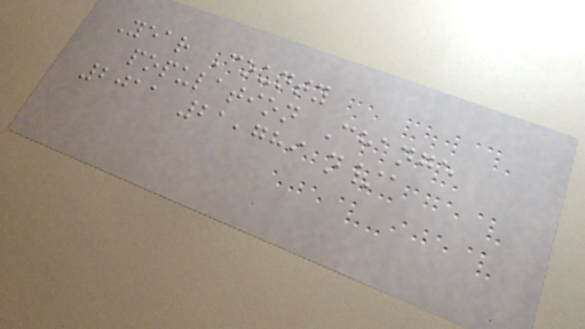Year County
population Change
2011 21,789 n/a
